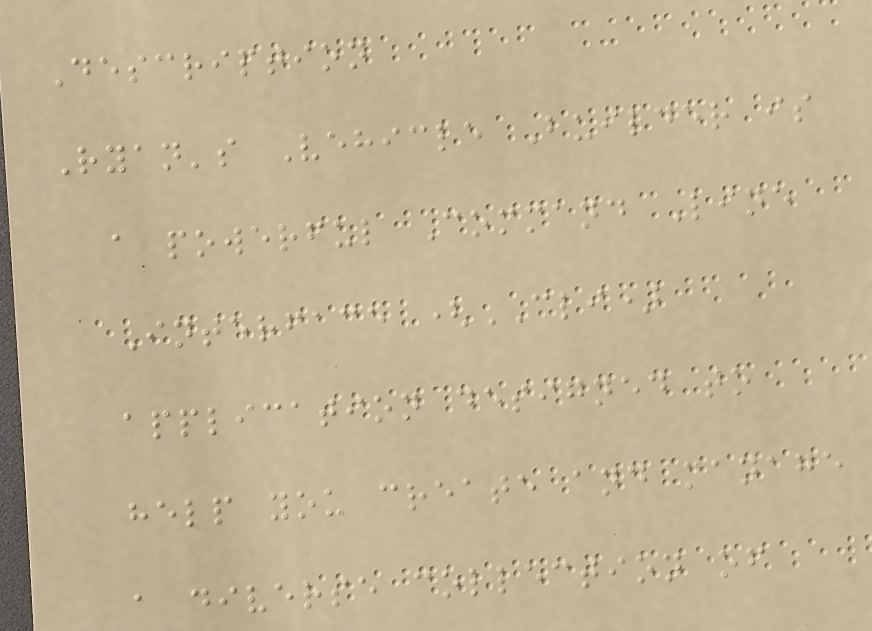Description
Ryan's Vehicle Builder is
a powerful Command Line
Interface (CLI)
application designed to
help you create and manage
a diverse collection of
